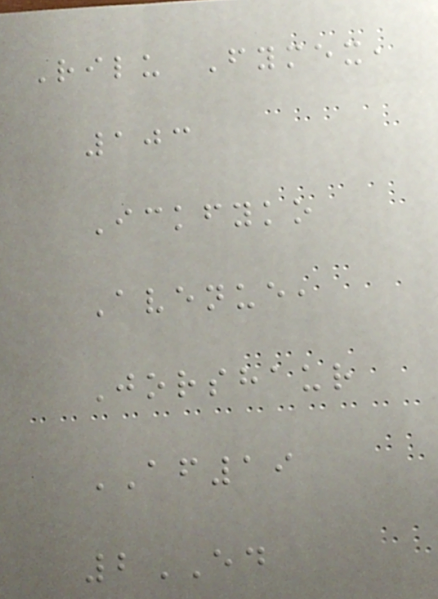Rilu Fymex,
103
Ickfyko
Avenue,
Jorshaur
AF19
2ED
